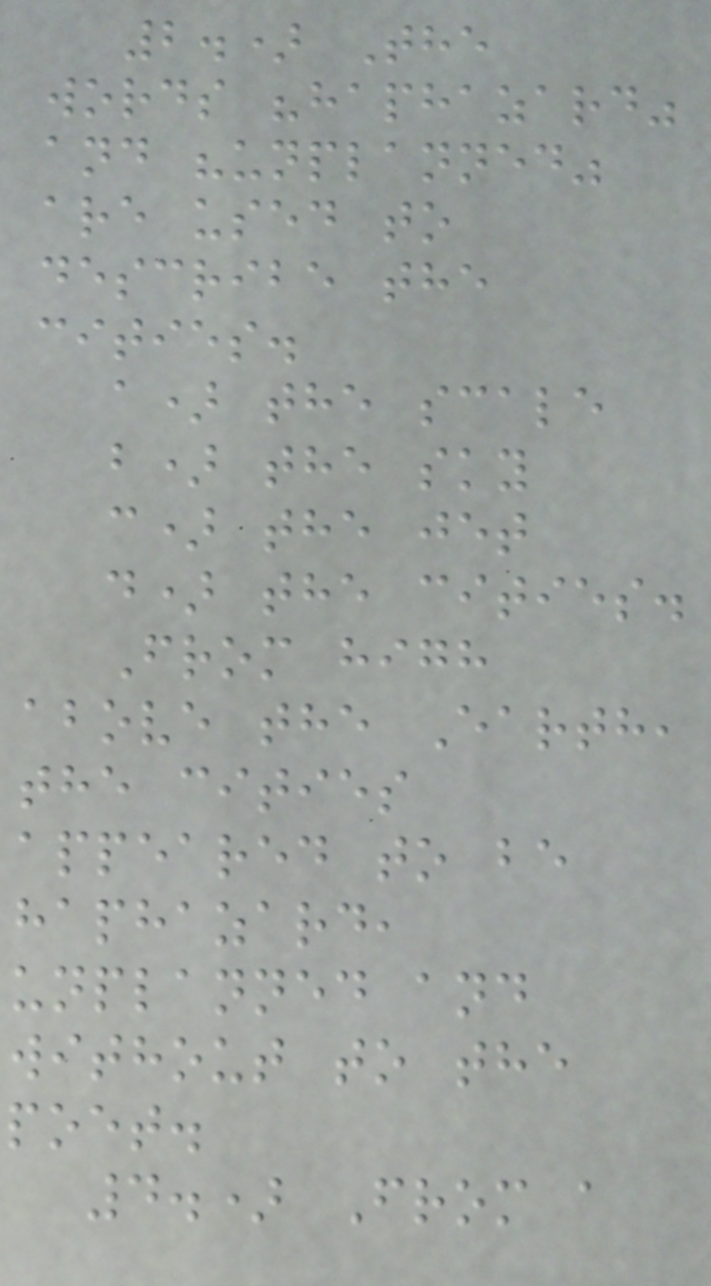2.) The
words "haphazard"
and "unplanned"
are used to
describe the
cities.
a) the scale
b) the sky
c) the jet
d) the cities.
From high
above the Earth,
the cities
appeared to be
haphazard,
unplanned and
without to the
poet.
4.) From a
